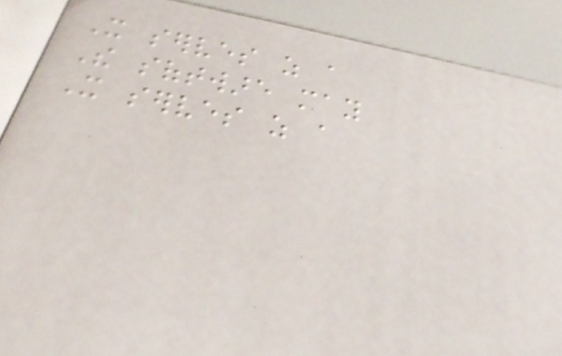It serves as a
The software may
It serves as a
